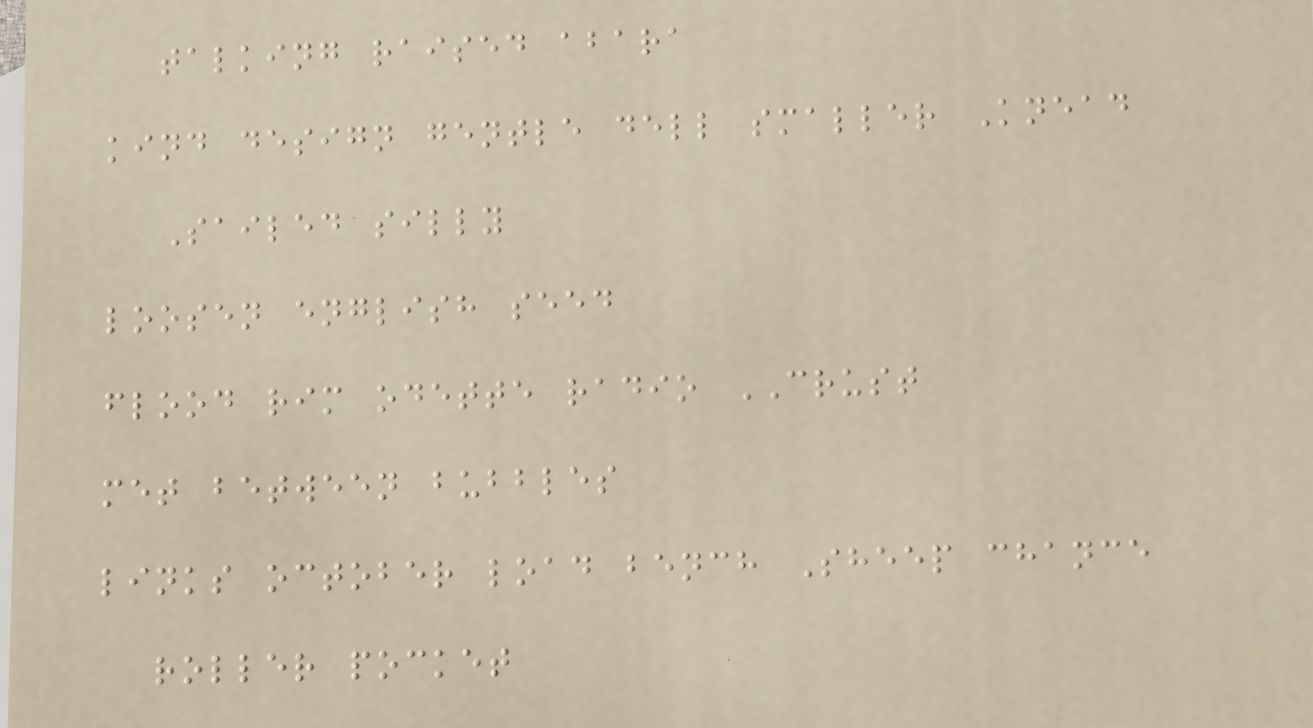talking raised abara
kind design gentle dell smaller Knead
Sailed silly
loosen english seed
flood rim odette radio CRUST
met between bubbles
links october load bench Sheep chance
roller pocket
